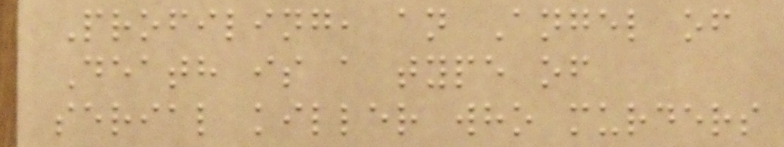Profiling, an Angel of
Death is a type of
serial killer who murders
